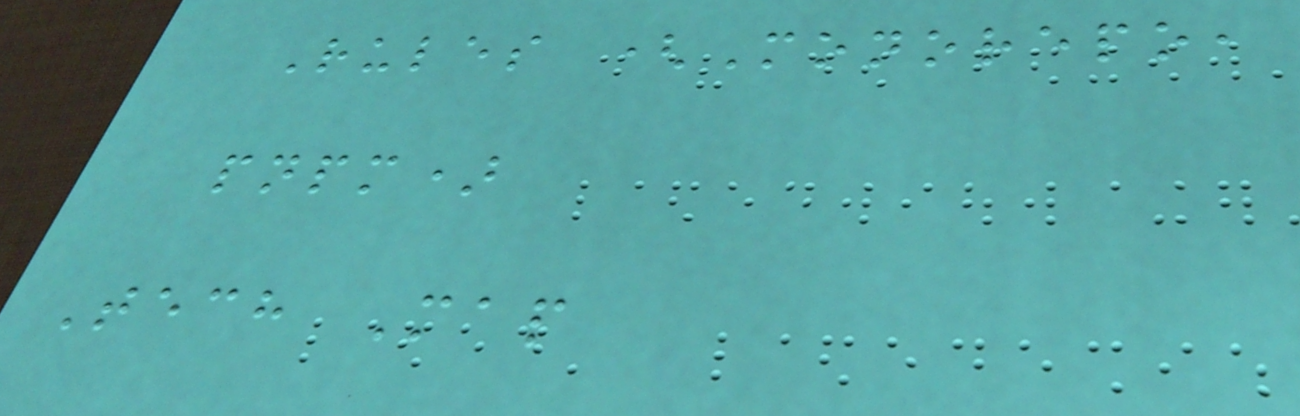Rules (Monorepo,
pnpm)
Tech Map
